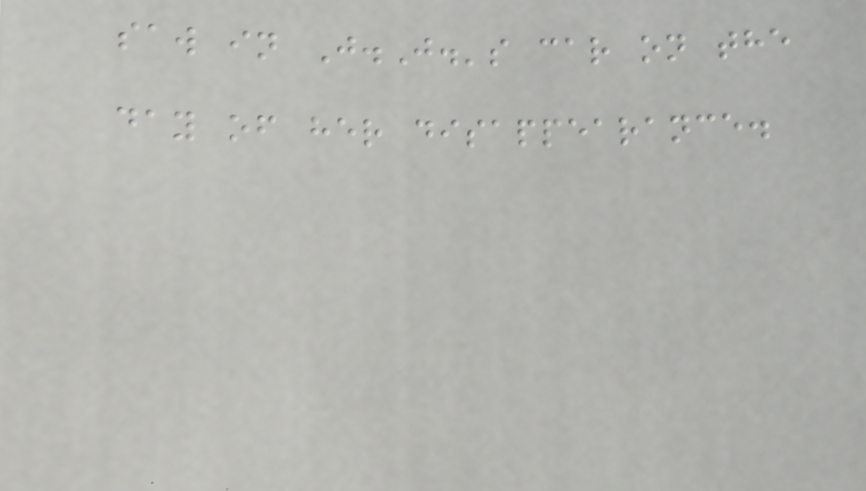saw in J.J.'s car on the
day of her disappearance.
